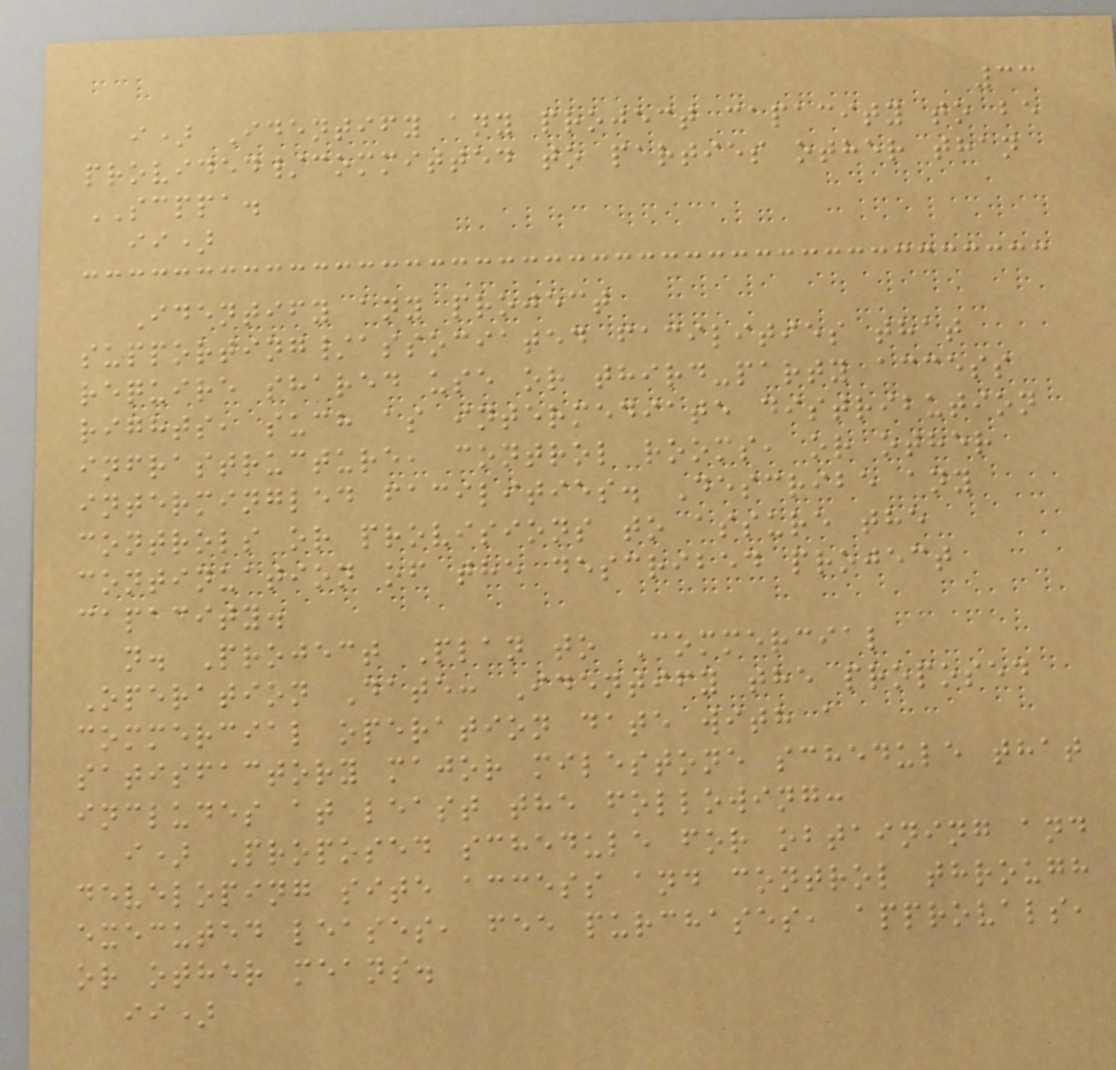33
i) Identify any project capacity to be
provided/committed to parties other than
SCPPA.
ii)
Identify any project
supporting/associated facilities that
require shared use or third-party access
rights, such as intermediate distribution
infrastructure, control rooms, or other
intermingled facilities. Describe any
controls or provisions to assure the
continuation of the described project
capacity.
n. Project Plan to Commercial
Operation Date: Identify the proposed
commercial operation date with a
satisfactory major milestone schedule that
includes at least the following:
i) Proposed schedule for obtaining and
developing site access and control through
executed leases, fee purchases, approvals,
or other means.
ii)
